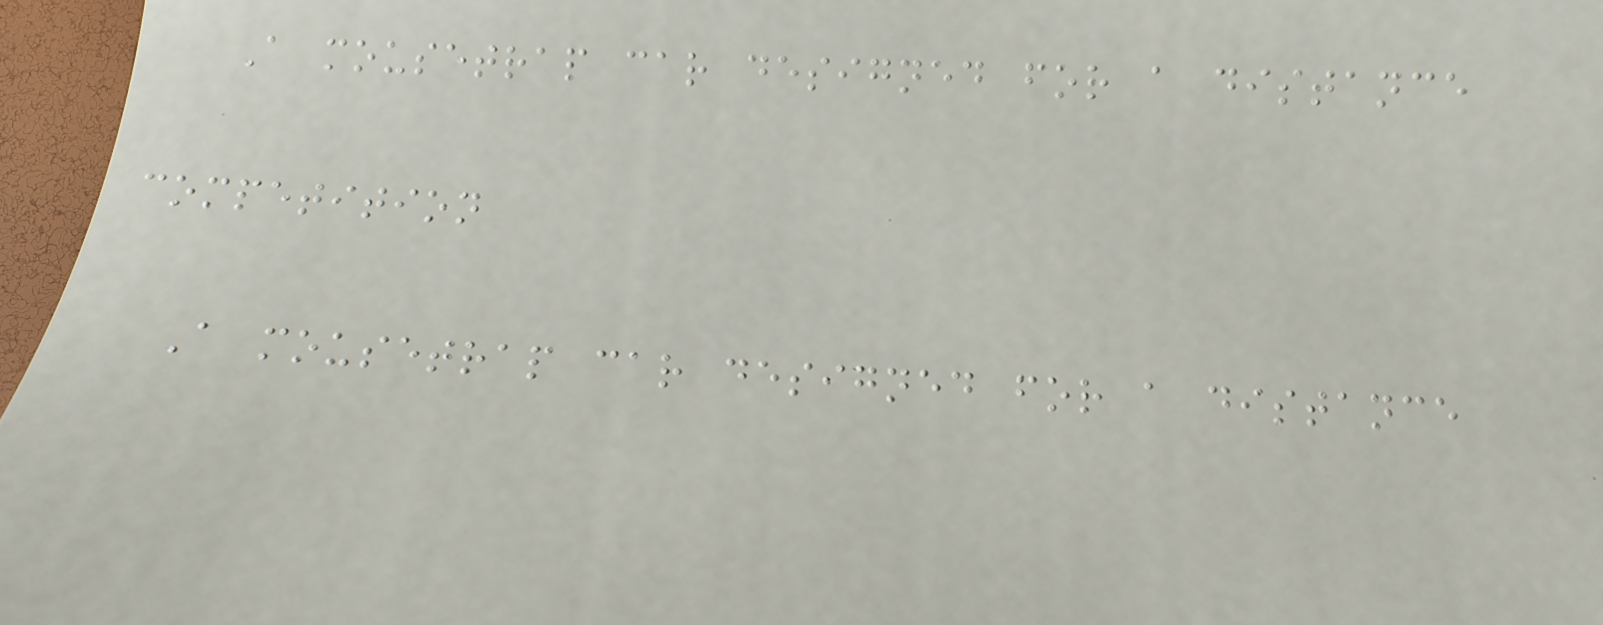A mousetrap car designed for a distance
competition
A mousetrap car designed for a distance
